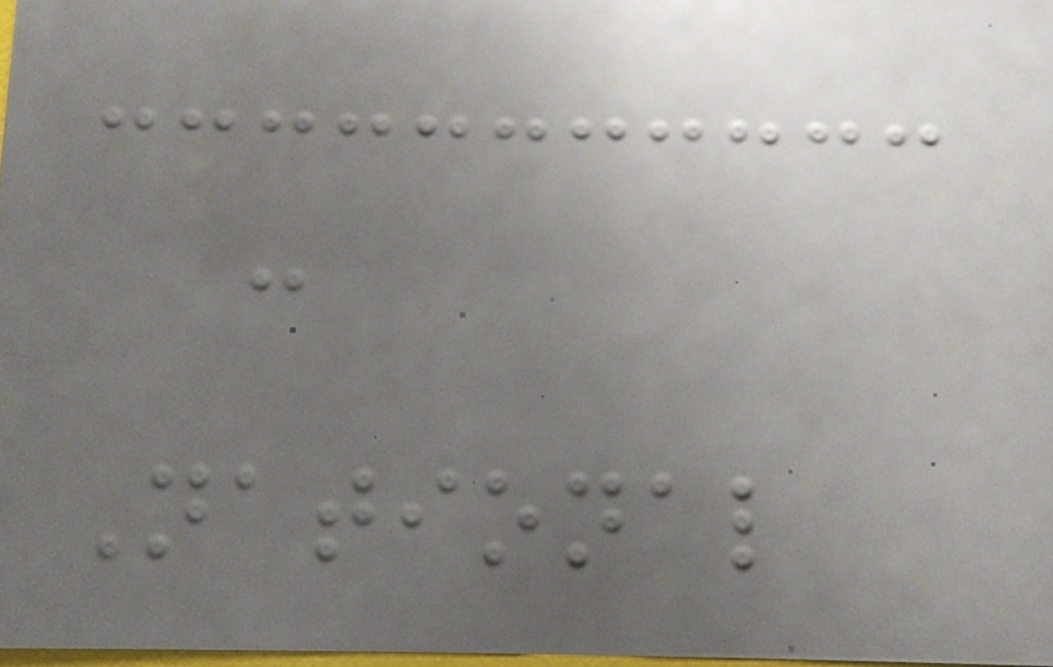-
National
